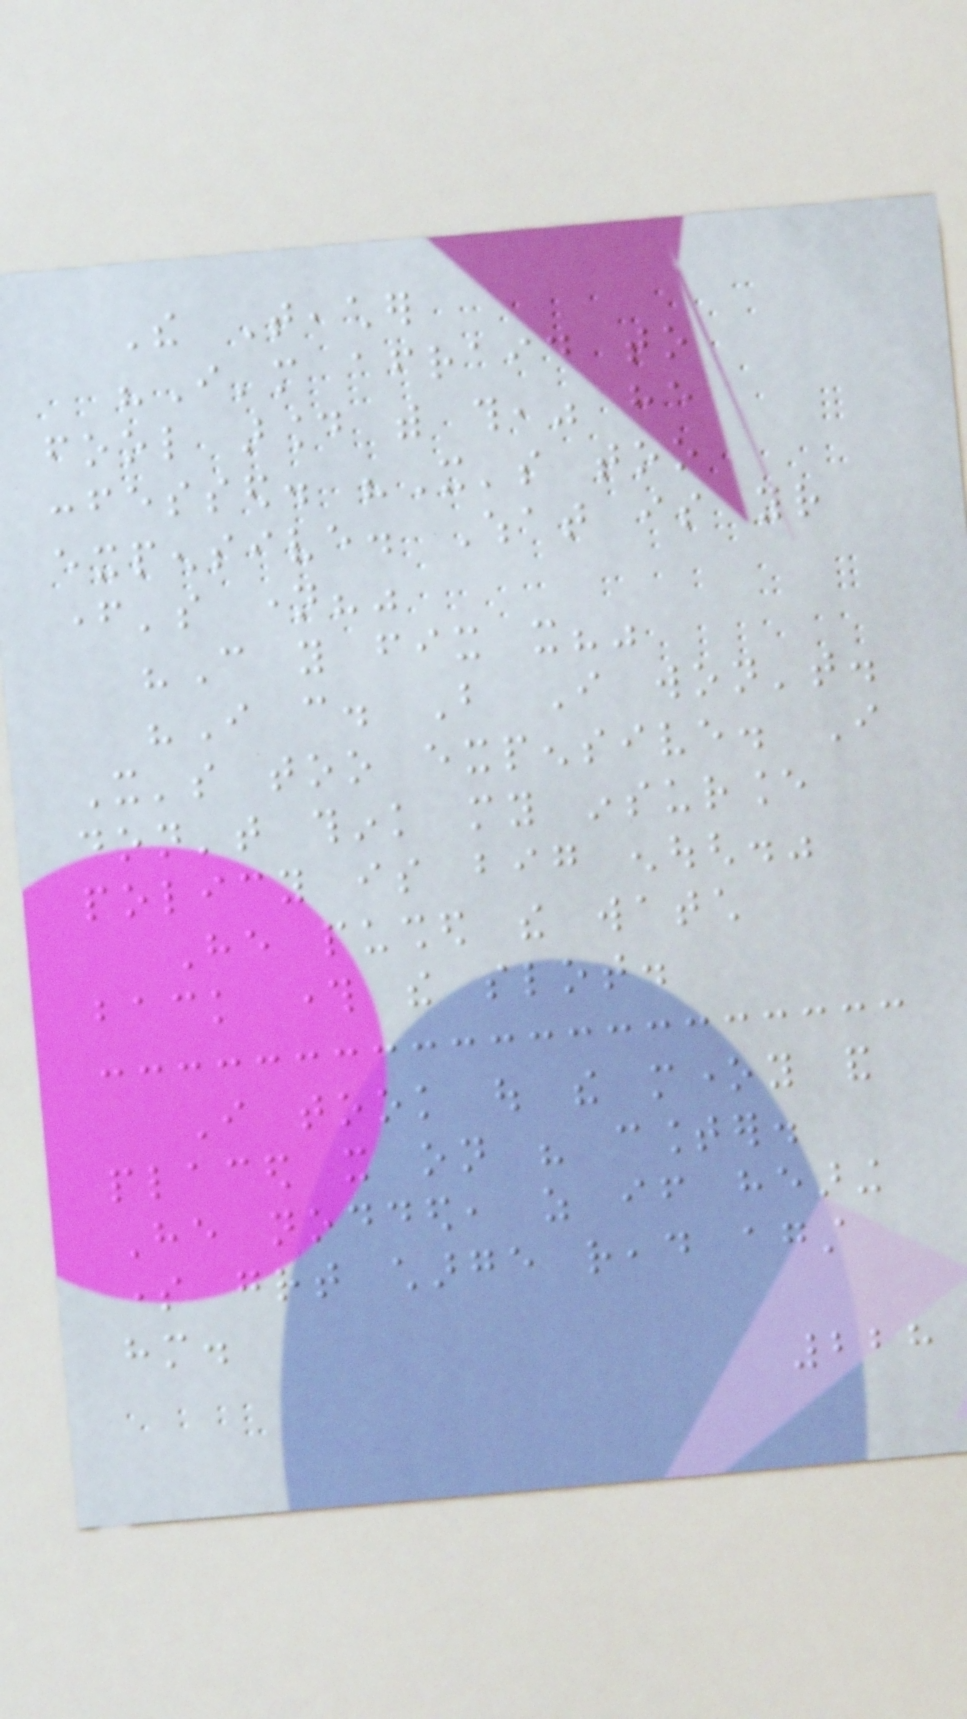The Teacher
"I'm afraid to
fool around with this," he
confessed. "It's too
expensive. What is your
father's name?"
"Can you fix it?"
"I can. But I won't.
It's too expensive. I
don't think my insurance
policy is big enough."
He pushed the watch
back through the slot.
I took out the money and
placed it on his counter.
He nodded, as if hearing
some great charge read against
him.
228
